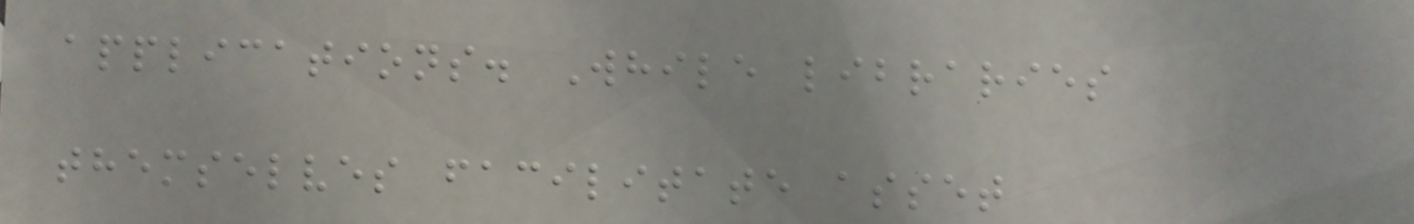applications. While libraries
themselves facilitate asset
